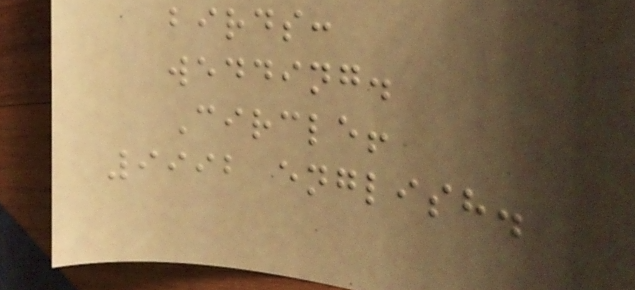birds:
wedding.
Circle!
9992 english.
